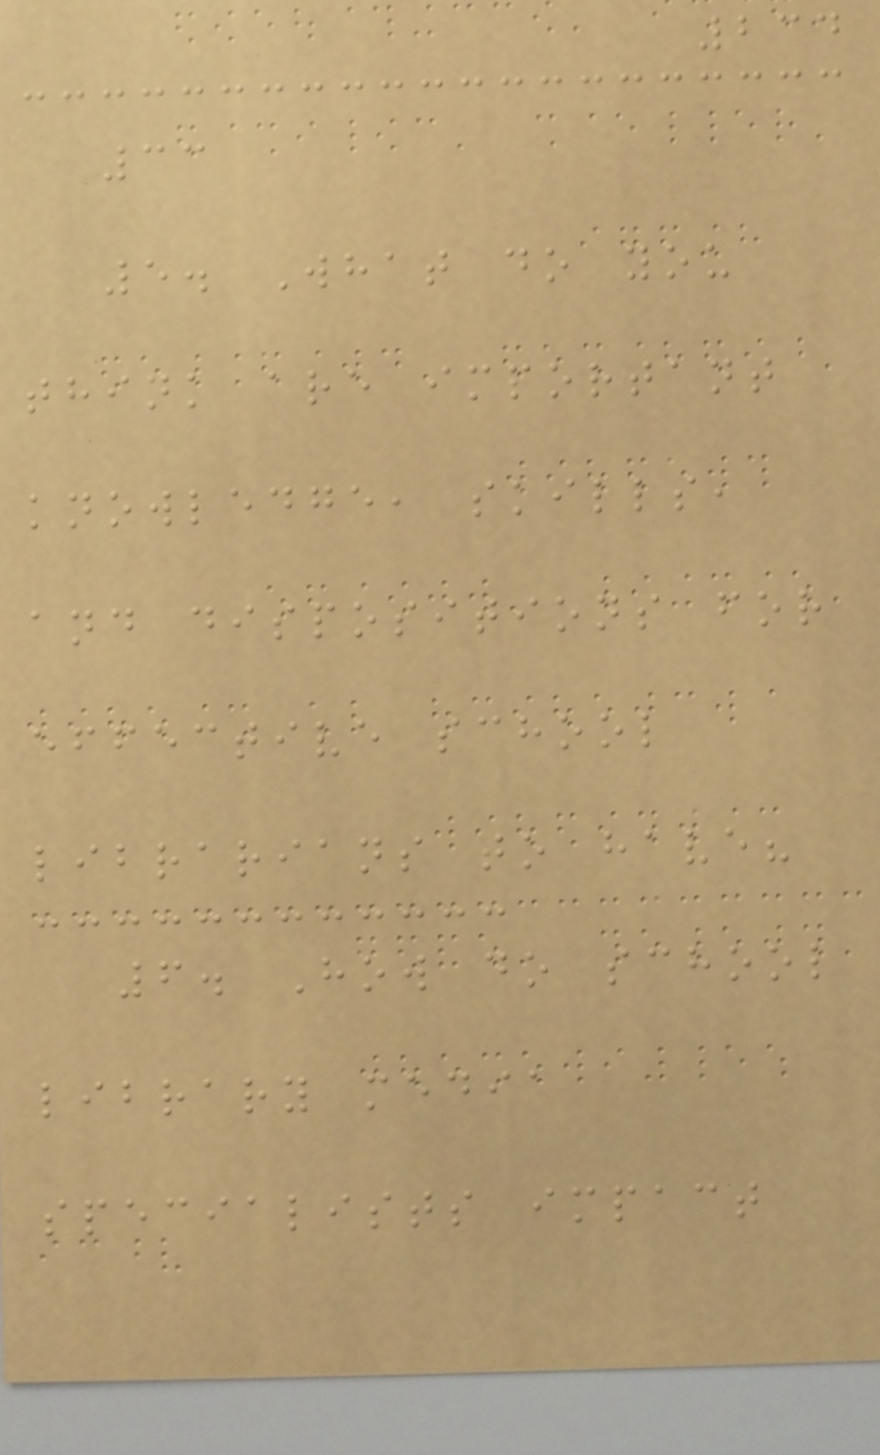234
33
5. What do you
think are important
knowledge, skills,
and dispositions for
effective school
librarians to have?
6. How do school
library media
specialists impact
